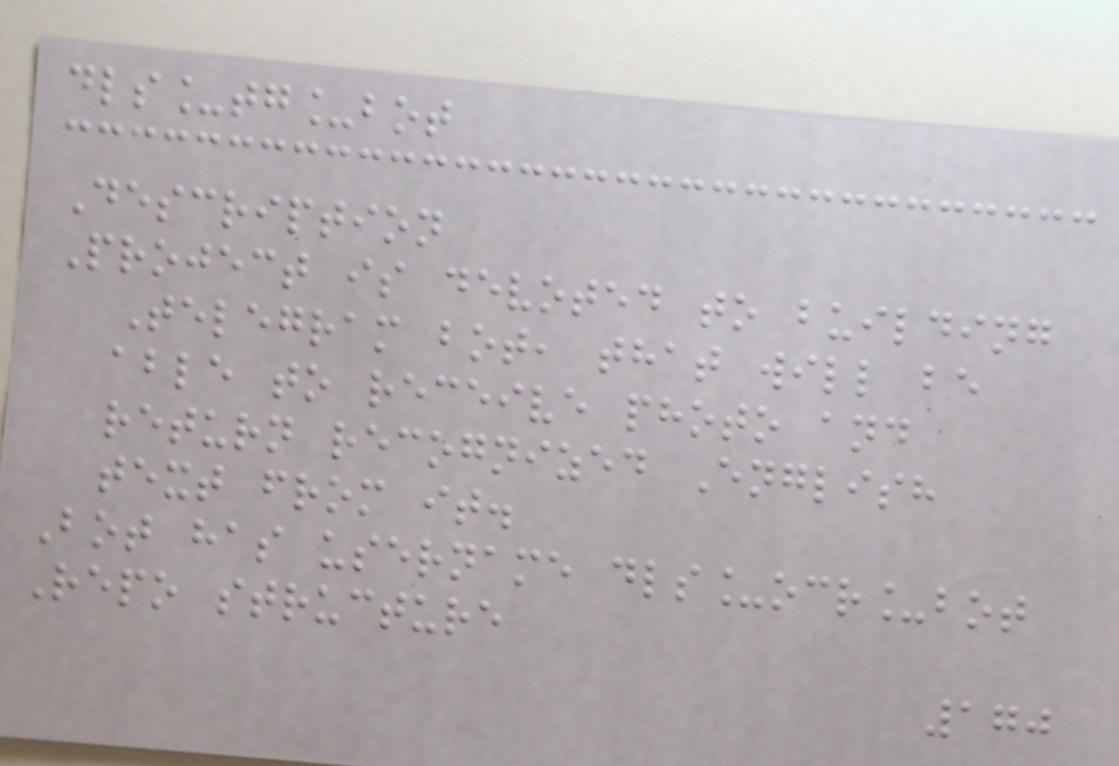dls_tg_bot
Description
Project is devoted to building
Telegram bot, that will be
able to receive photo and
return recognized English
text from it.
Bot has username dls_ocr_bot
Repo structure
170
